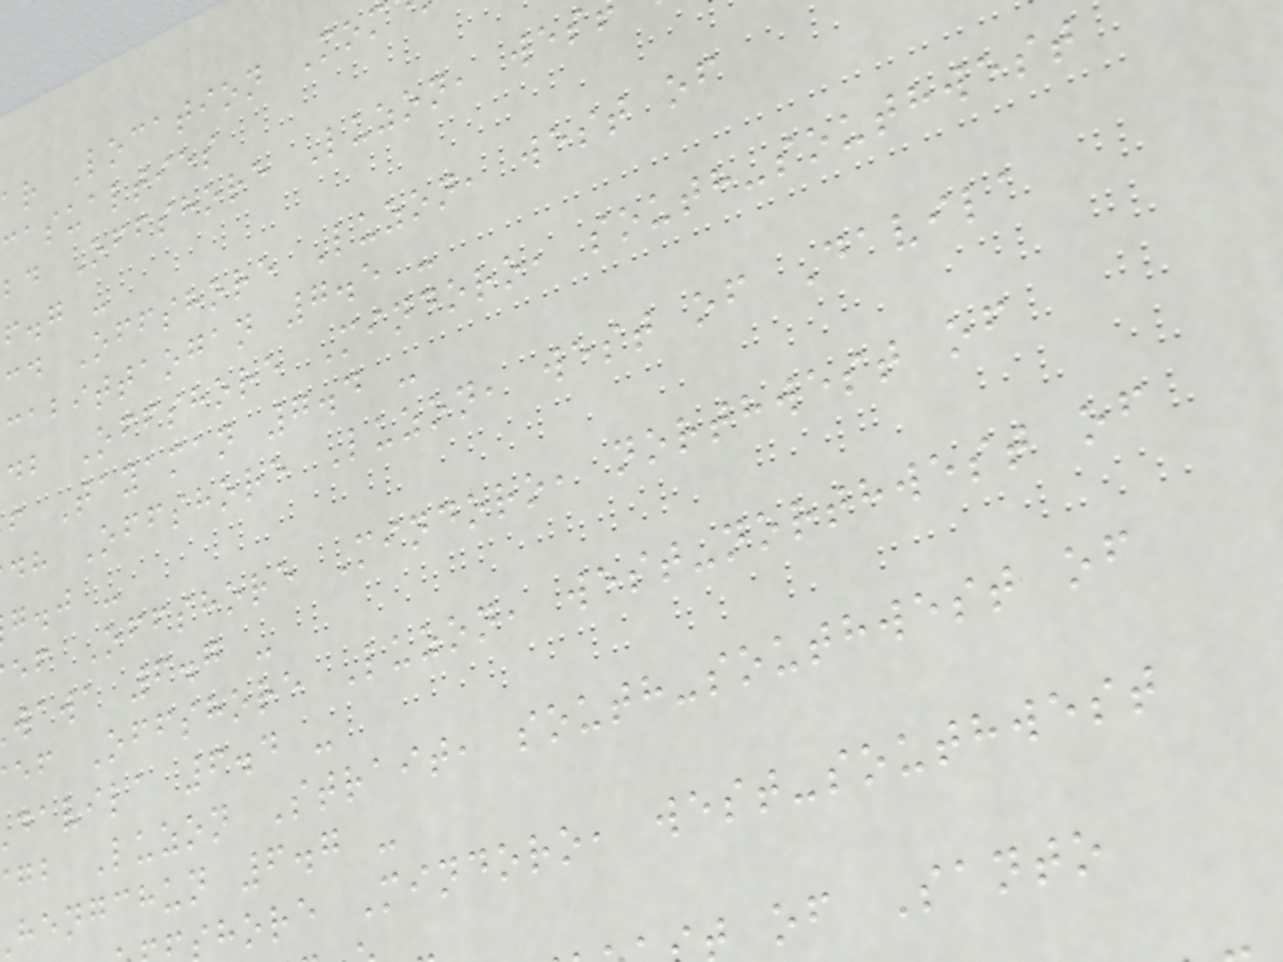ar Location Mom
casualties
bd Offshore Luzon, wes
f.g -
cd Offshore Luzon, west of
cabittaogan 7.5 -
db Offshore Mindoro, south-southwest
f Tayaman 7.4 -
dh Offshore Luzon, west of Davila
g.j -
ef Offshore Mindoro, northwest of
wawa 6.7 -
ef Offshore Luzon, west-northwest of
davila 6.4 -
gb Luzon Strait, south-southwest of
hengchun 6.7 -
hore Mindoro, west-southwest
